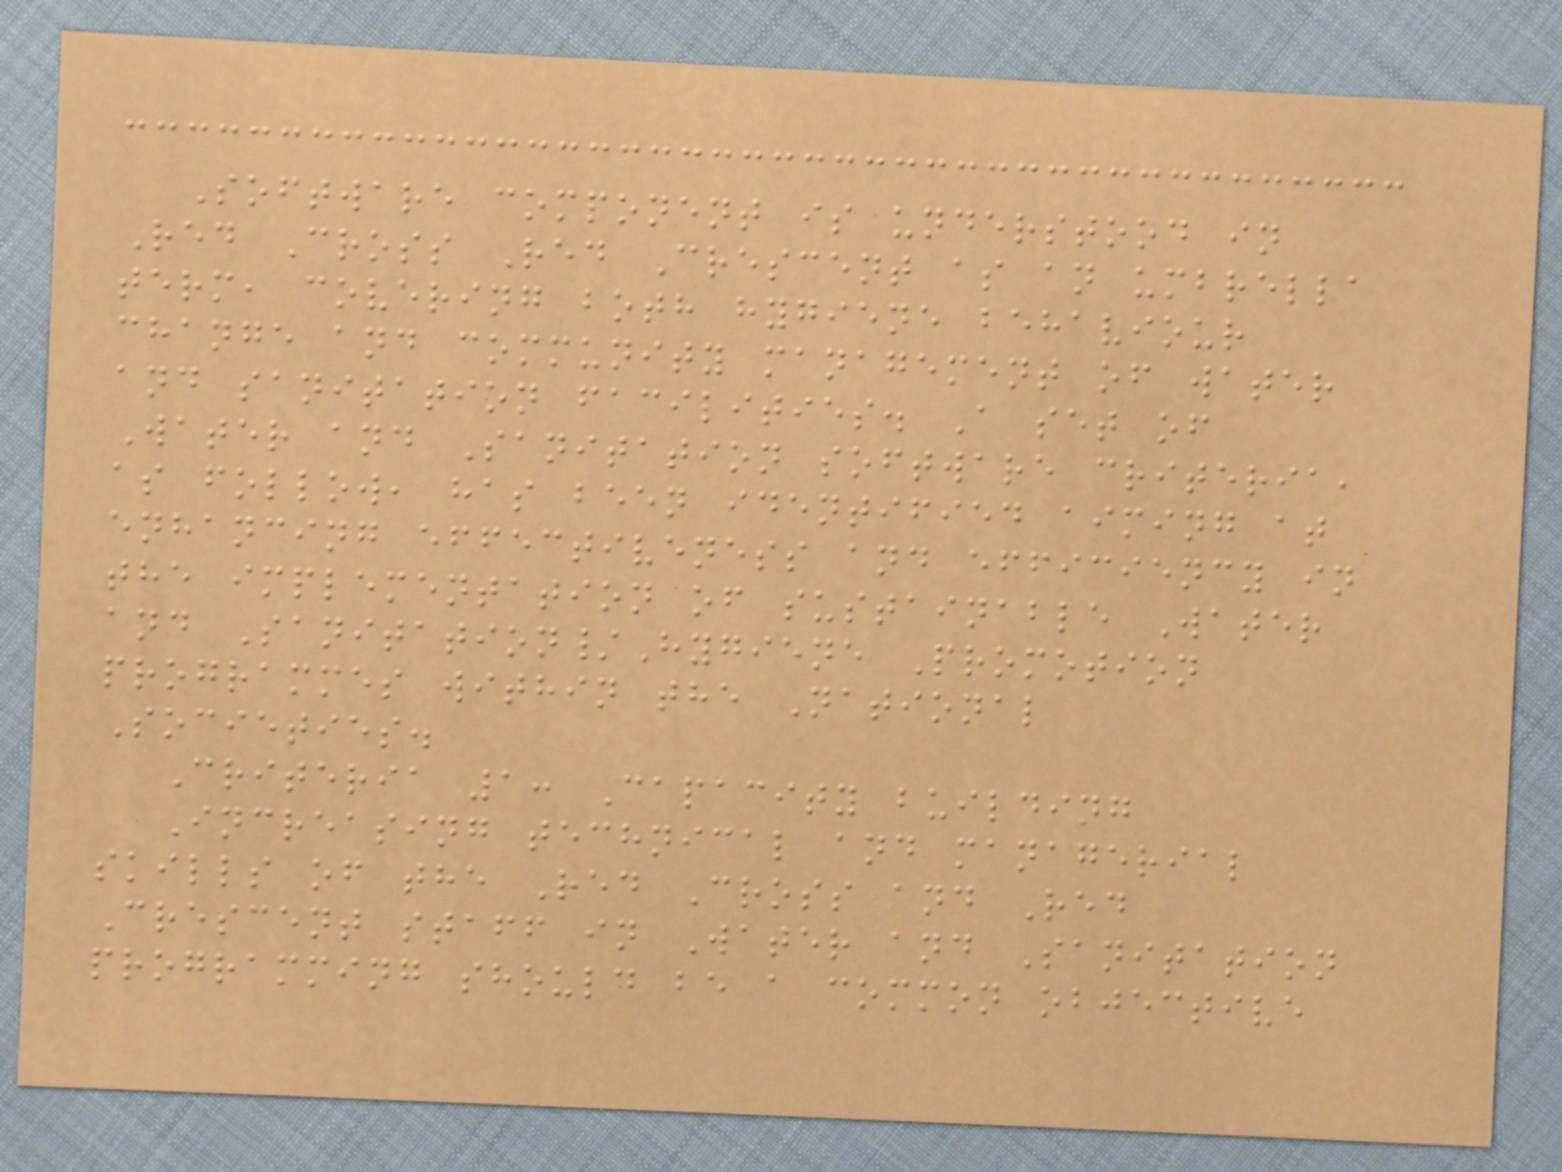Software component is understood in
Red Cross Red Crescent as an umbrella
term, covering both hygiene behaviour
change and community management of water
and sanitation facilities. A set of
Water and Sanitation software criteria,
as follow, has been identified aiming at
enhancing effectiveness and efficiency in
the implementation of sustainable Water
and Sanitation/Hygiene Promotion
programmes within the National
Societies.
Criteria 1: Capacity building
Increasing technical and managerial
skills of the Red Cross and Red
Crescent staff in Water and Sanitation
programming should be a common objective
